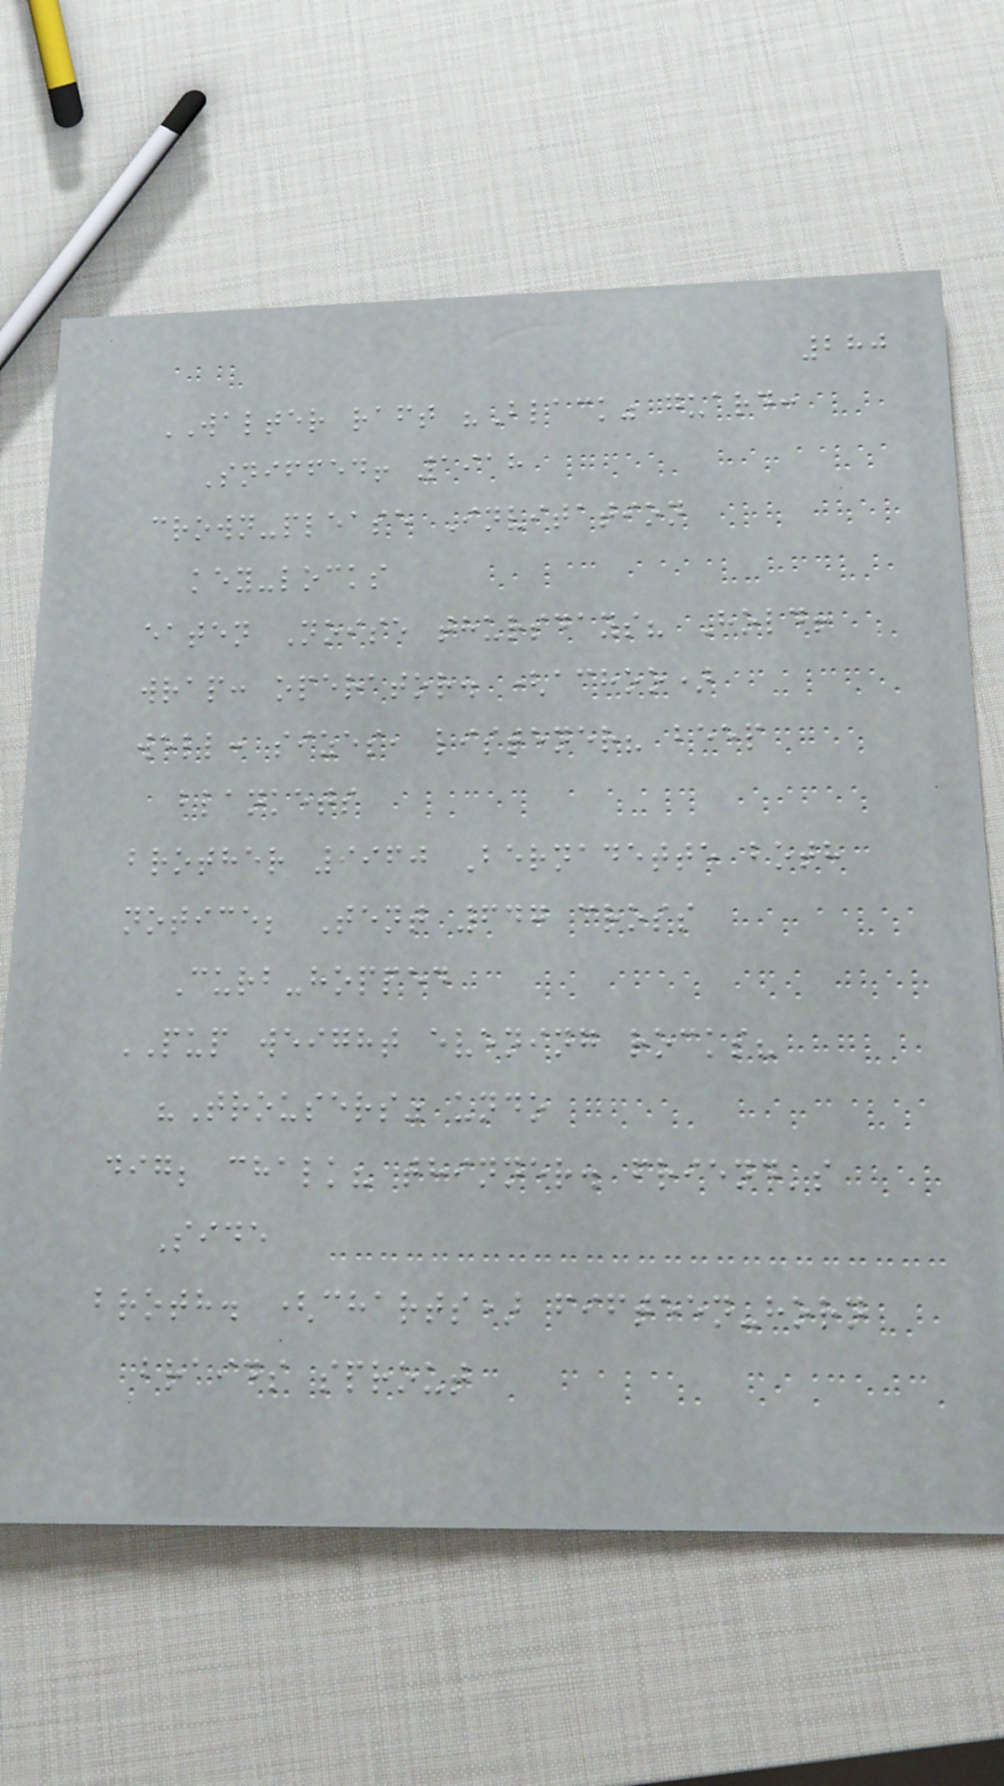280
WALTER raft "Black" guard:
Sniffed! 1918
crown-please Invitation
key-locks
eaten Noise thursdays? Hold!
wrap: operator. (achoo)
well: sizes, listener? beep
blankets
brother 9960 Bernadette both
notice; Tent 647 cross
Curb-hopped
PUP weight evening rocks?
"Trousers" undo
dig; chalk? thinner. friend's
Side
broth. (charts) fifteen-horn
braids sprout
